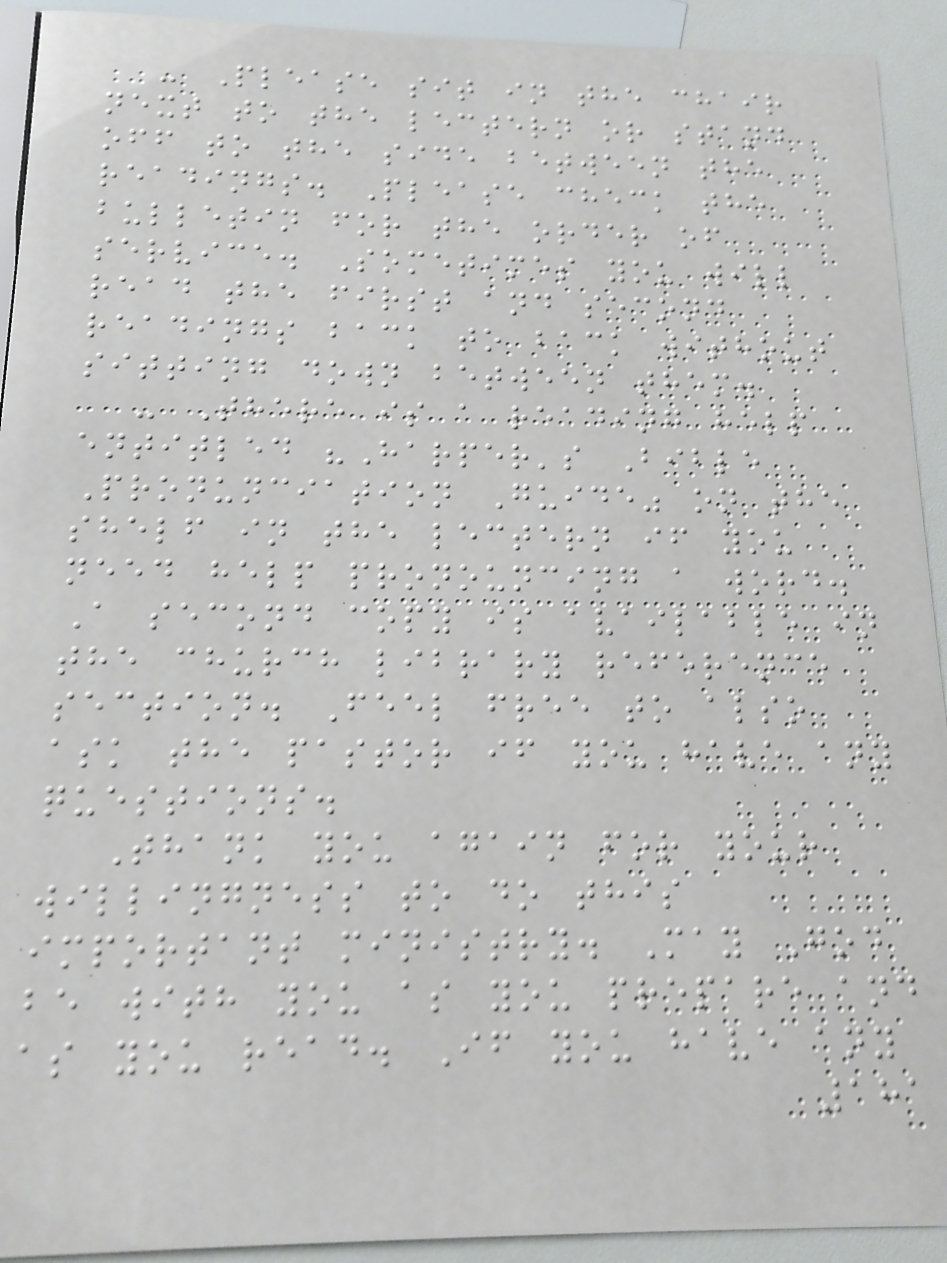- Please sit in the chair
next to the lectern or stand
off to the side between the
readings. Please check the
bulletin for the order of
service. Sometimes you will
read the first and second
readings back to back without
sitting down between them.
- There is a reading help
entitled "Harper's Bible
Pronunciation Guide" on the
shelf in the lectern if you
need help pronouncing a word.
A second copy is available in
the church library reference
section. Feel free to also
ask the pastor if you have any
questions.
Thank you again for your
willingness to do this
important ministry. May God
be with you as you prepare and
as you read. If you have any
181
